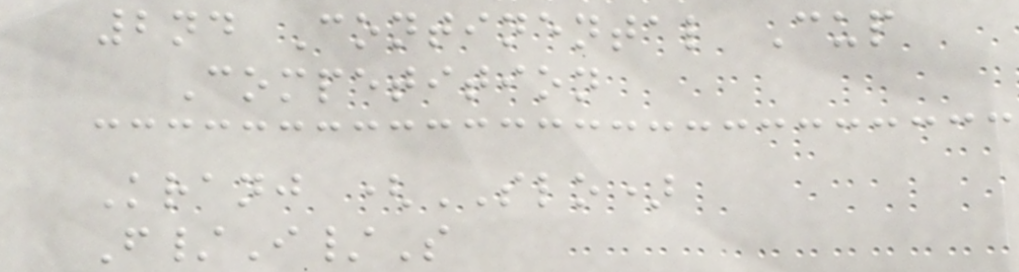2nd Continental Cup
Competition
Kranj (SLO)
F/I/S
